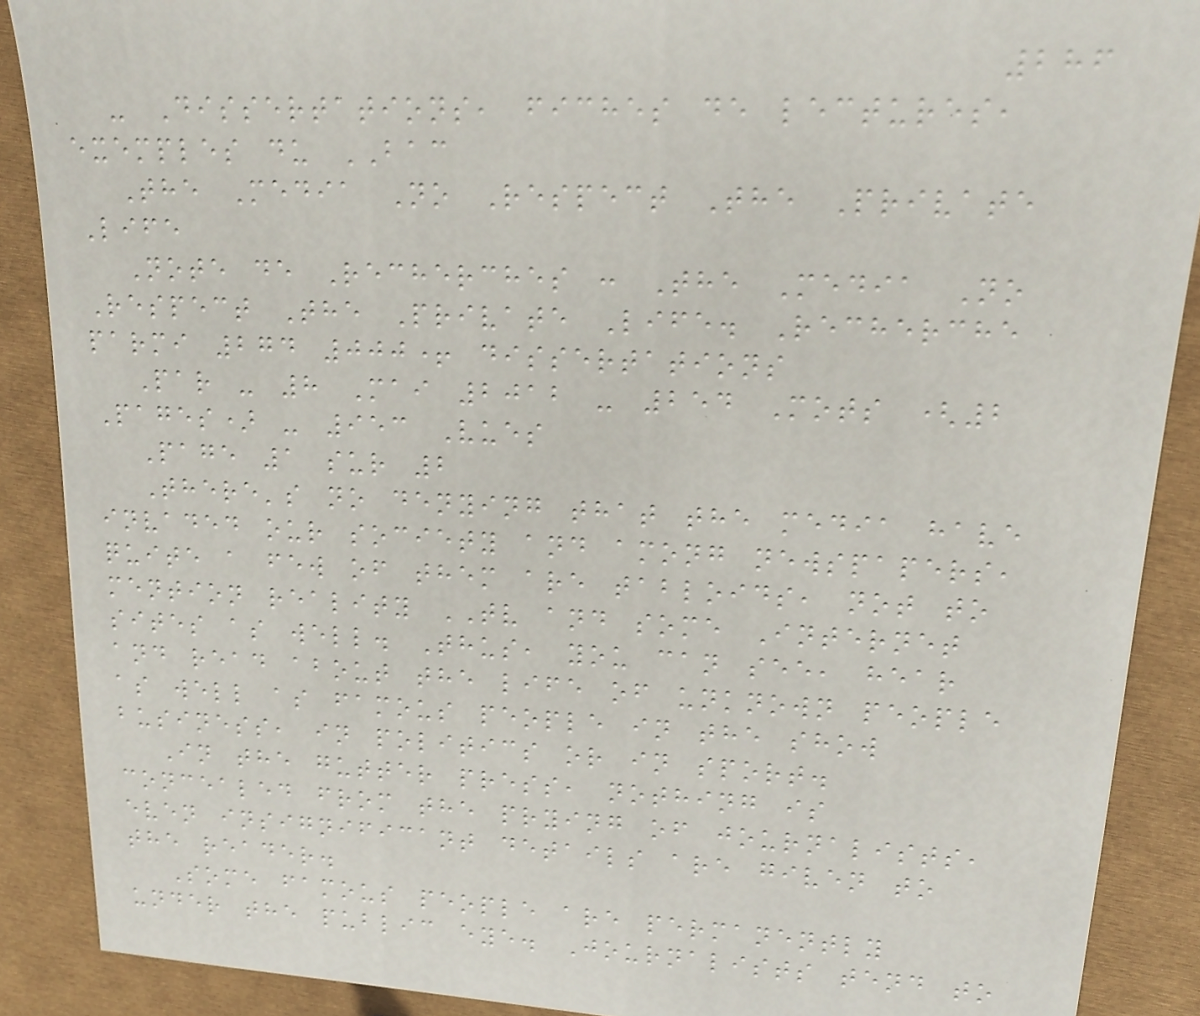286
- Dissertations, fiches de lectures,
exemples du BAC
The Media No Respect The Private
Life
Note de Recherches : The Media No
Respect The Private Life. Recherche
parmi 274 000+ dissertations
Par - 8 Mai 2012 - 254 Mots (2
Pages) - 953 Vues
Page 1 sur 2
There's no denying that the media have
invaded our society and among newspapers,
quite a few of them are tabloids, not to
mention reality TV and some Internet
sites as well. Thus, you can see, hear
and read about the life of unknown people
as well as famous people in the show
business, in politics or in sport.
In the gutter press, nothing is
concealed from the prying of journalists,
even insignificant details are given to
the reader.
Some famous people are permanently
under the public eye. Journalists tend to
